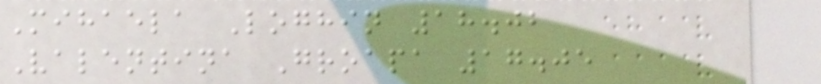Mihaela Loghin 18.02
Valentina Groapa 17.05
